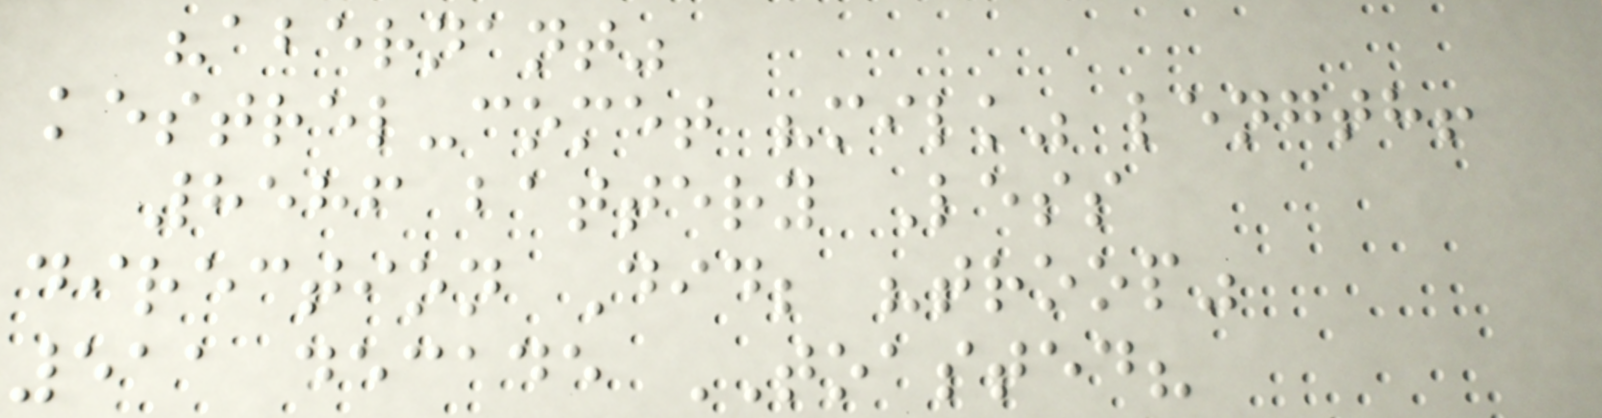"abernant"
kestrel-comet "milk" length!
8586 battery Less
direction Did; "troop"
511 decade TOASTED?
